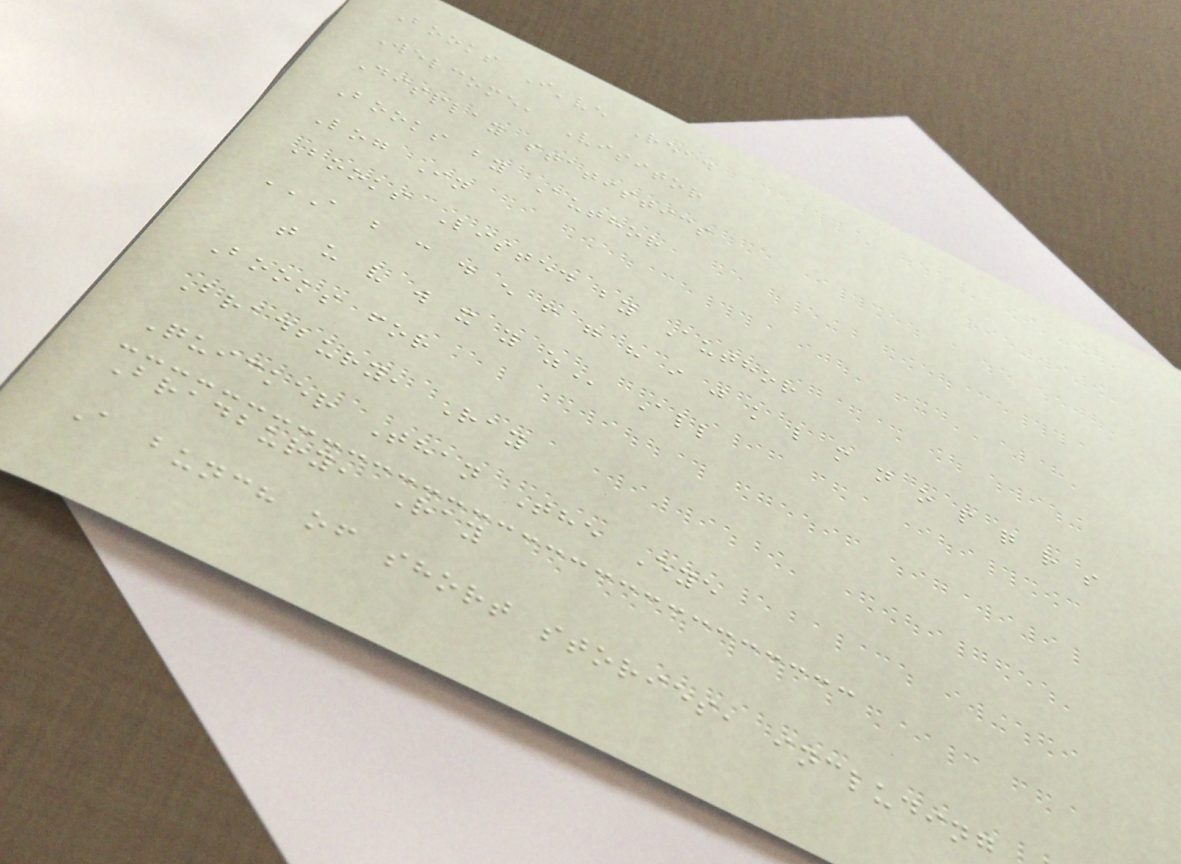Books I've Read
Welcome, Visitor
Display statistics
Books by Author
Log In
Books Listed by Author
A B C D E F G H I J K L M N O P Q R S
T U V W X Y Z All
Books for
Bradbury, Ray
Quicker Than The Eye
Bradbury, Ray
A bunch of short stories, including
